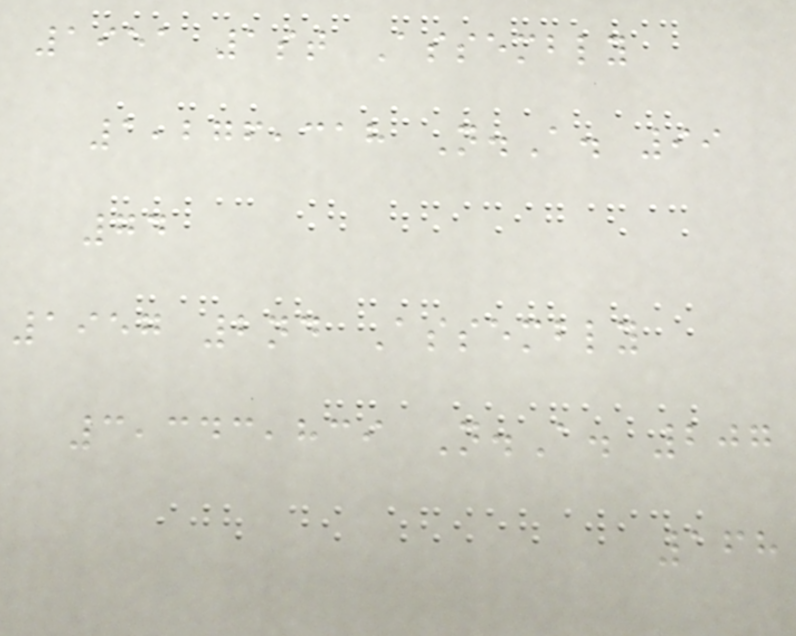1951 1st Assembly
1,276,318 N.A. 99
74
1957 2nd Assembly
3,343,839 N.A. 207
168
